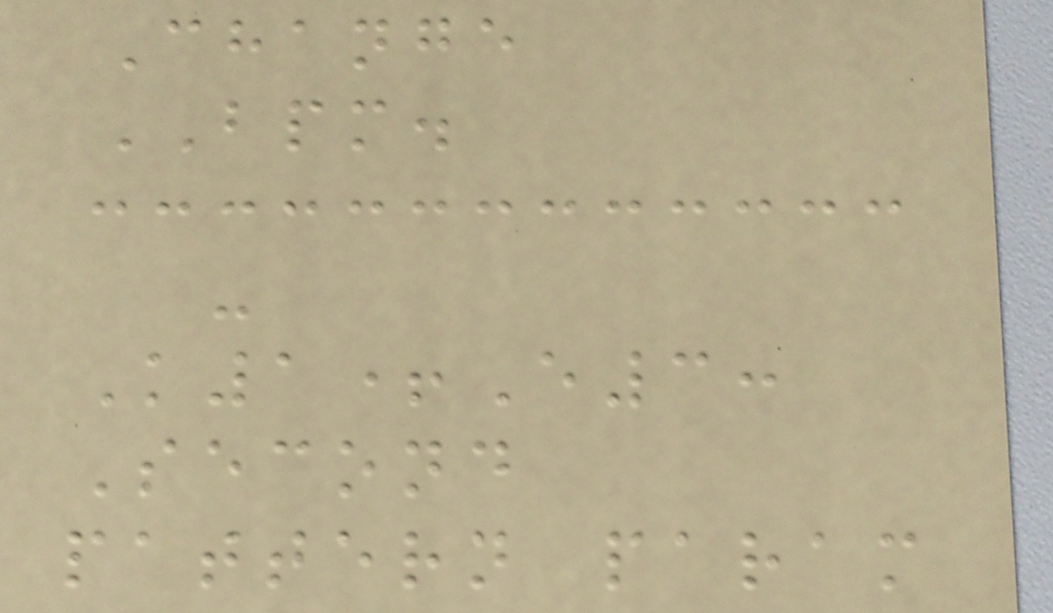Change
BPM.
-
K1+E3:
Second
pattern param
